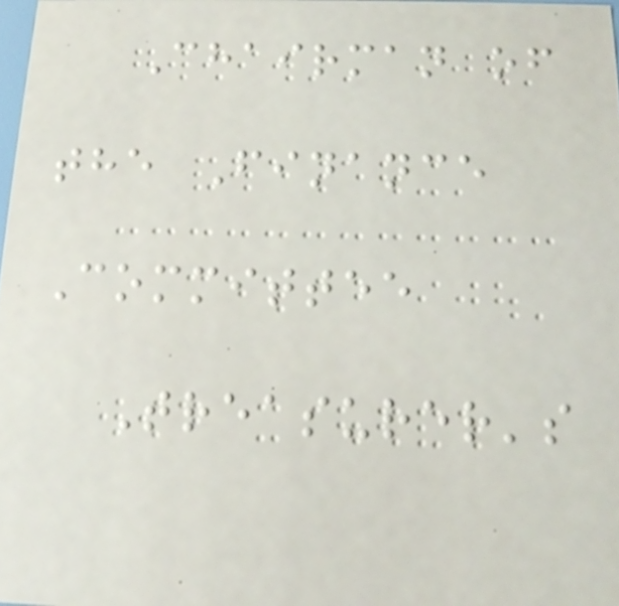Chairman of
the Finance
Committee
Treasurer's
